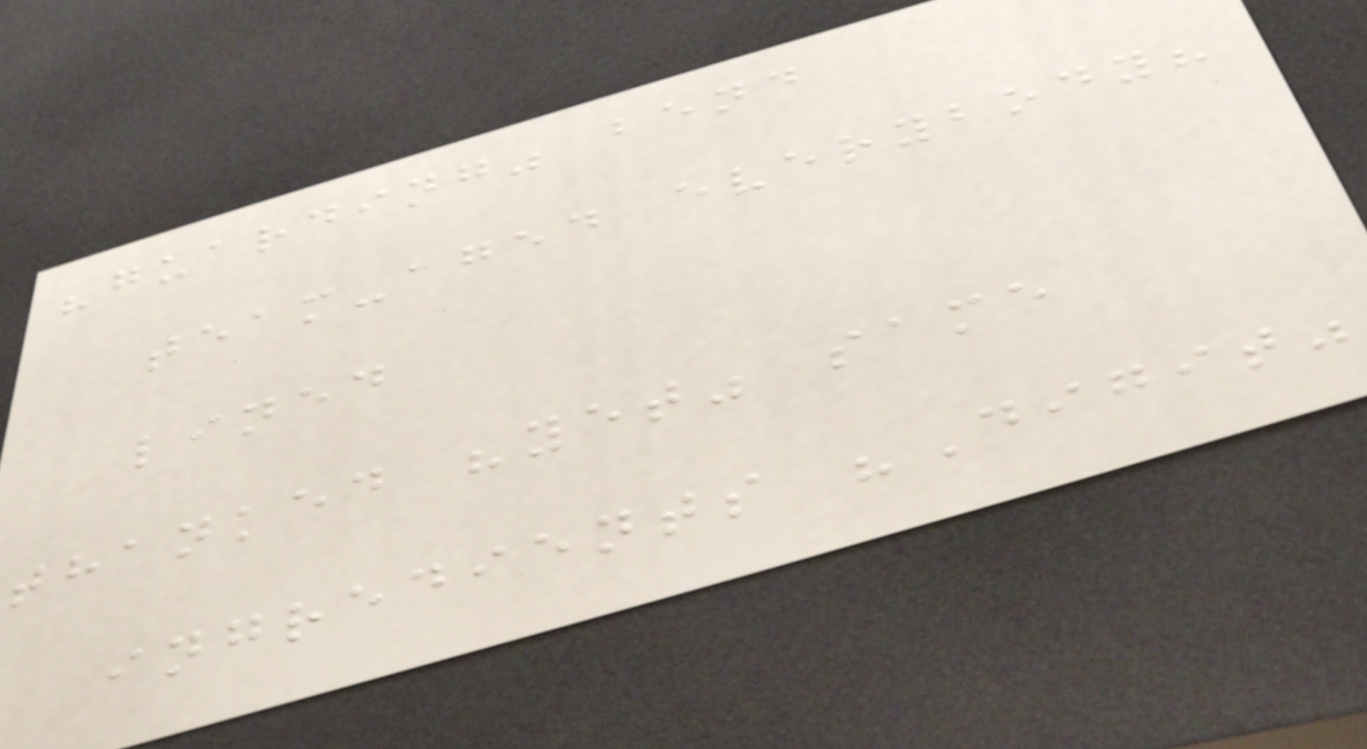"guarding" bend
team-aged everybody?
lined
thanked "yet" same
ingredients "Digit"
